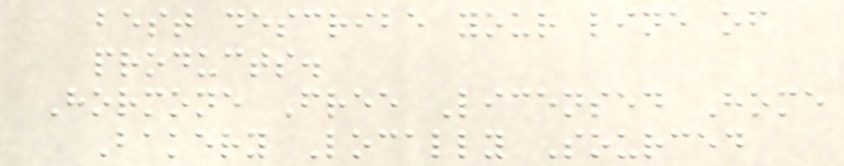best describe your line of
products.
Hormone Free Licensed Home
Bakery Locally Sourced
